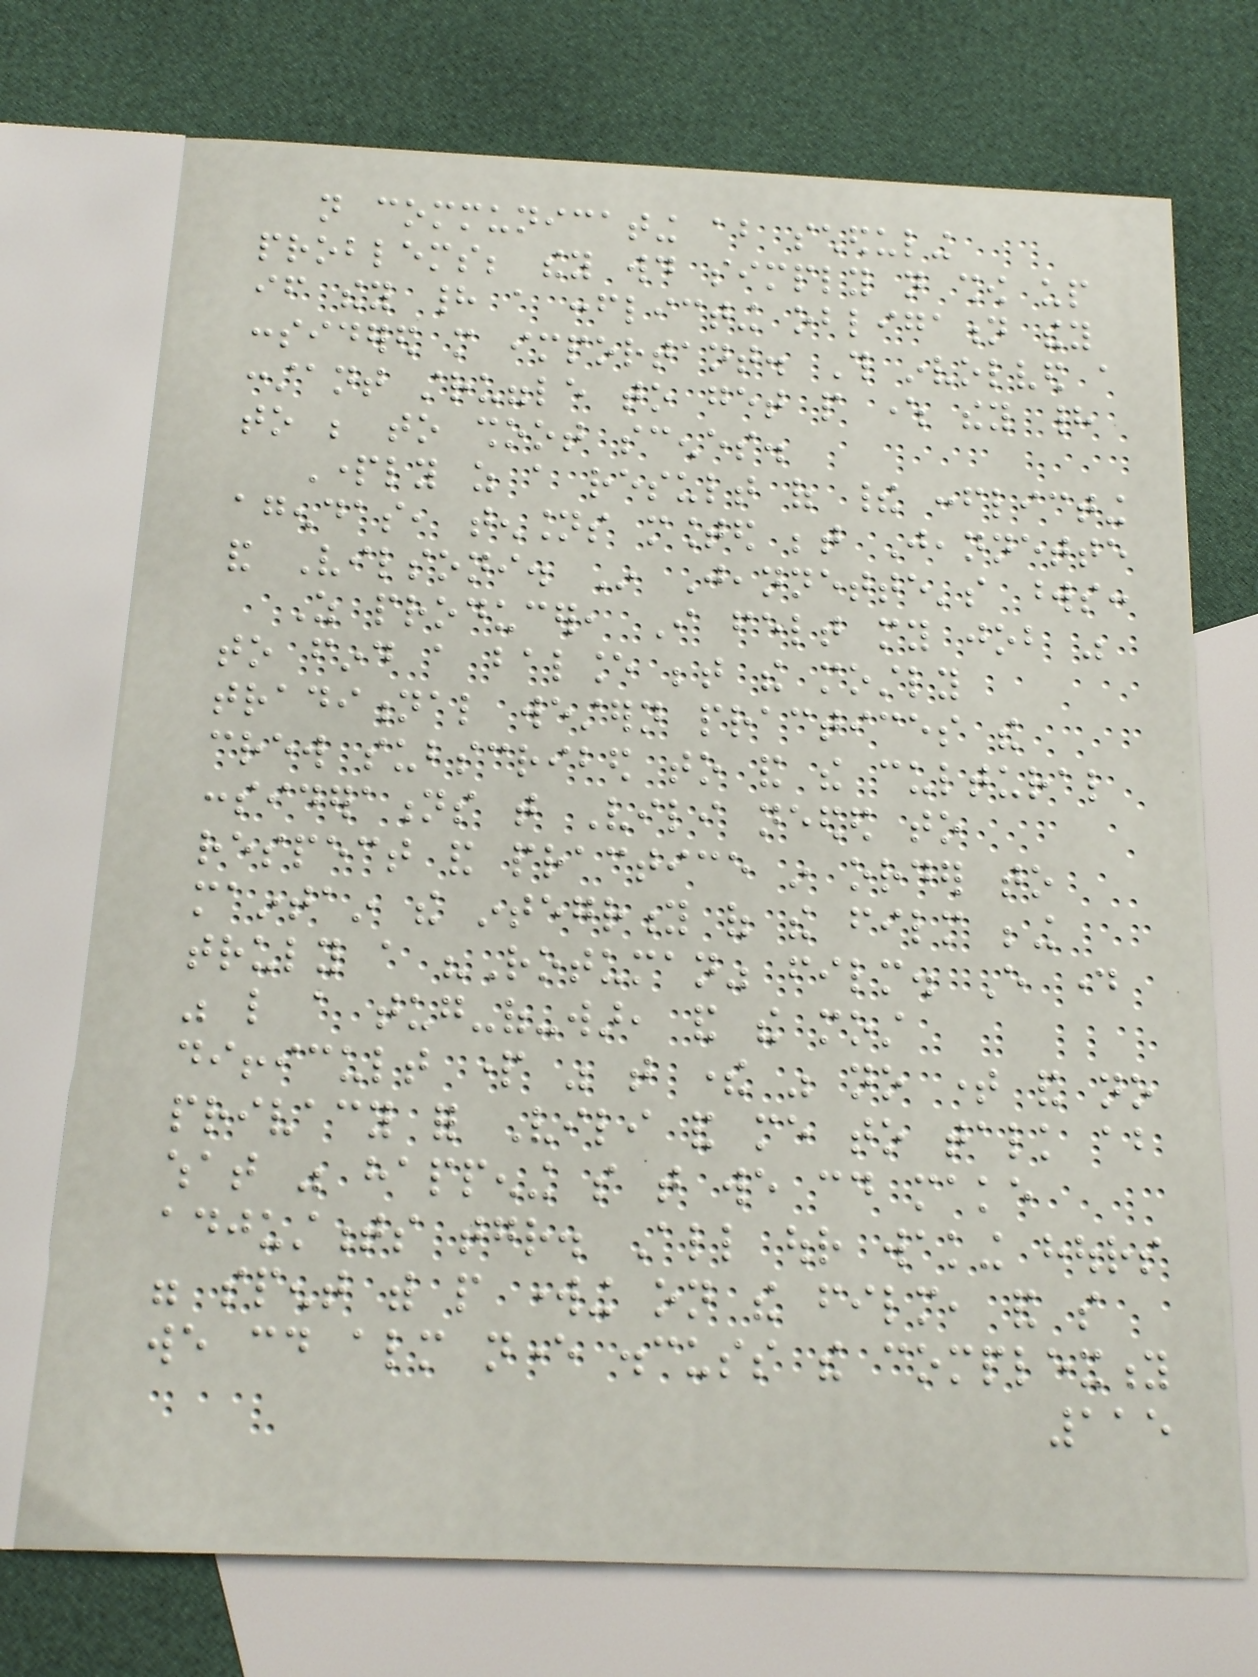not communicating about scheduling
problems; they would simply not show up
if they had a conflicting obligation they
considered more important. This involved a
constant struggle to get people where they had
to be to shoot scenes.
Partly as a result of their conflicting
agendas, tensions mounted between Jeannette
and Vilsoni. In Jeannette's words:
As producer, I felt my job was
to find a balance between the mostly
traditional western practices the
crew subscribed to and the cultural
considerations that Vili needed to
respect and practice in order to
maintain the integrity of the film being
truly a "Rotuman" film. Every day
was like a tug-of-war, and the most
difficult part was that there was no time and no
privacy for Vili and me to talk about
what was happening so that we could make
adjustments together. All our waking hours
were spent with people working on the film, and so
we could almost never discuss the complexity
115
